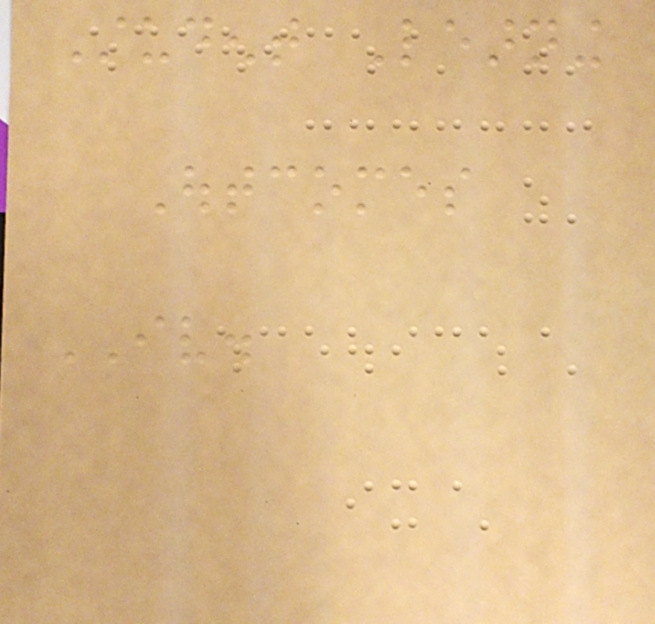Student Learning
Outcomes
IV.
